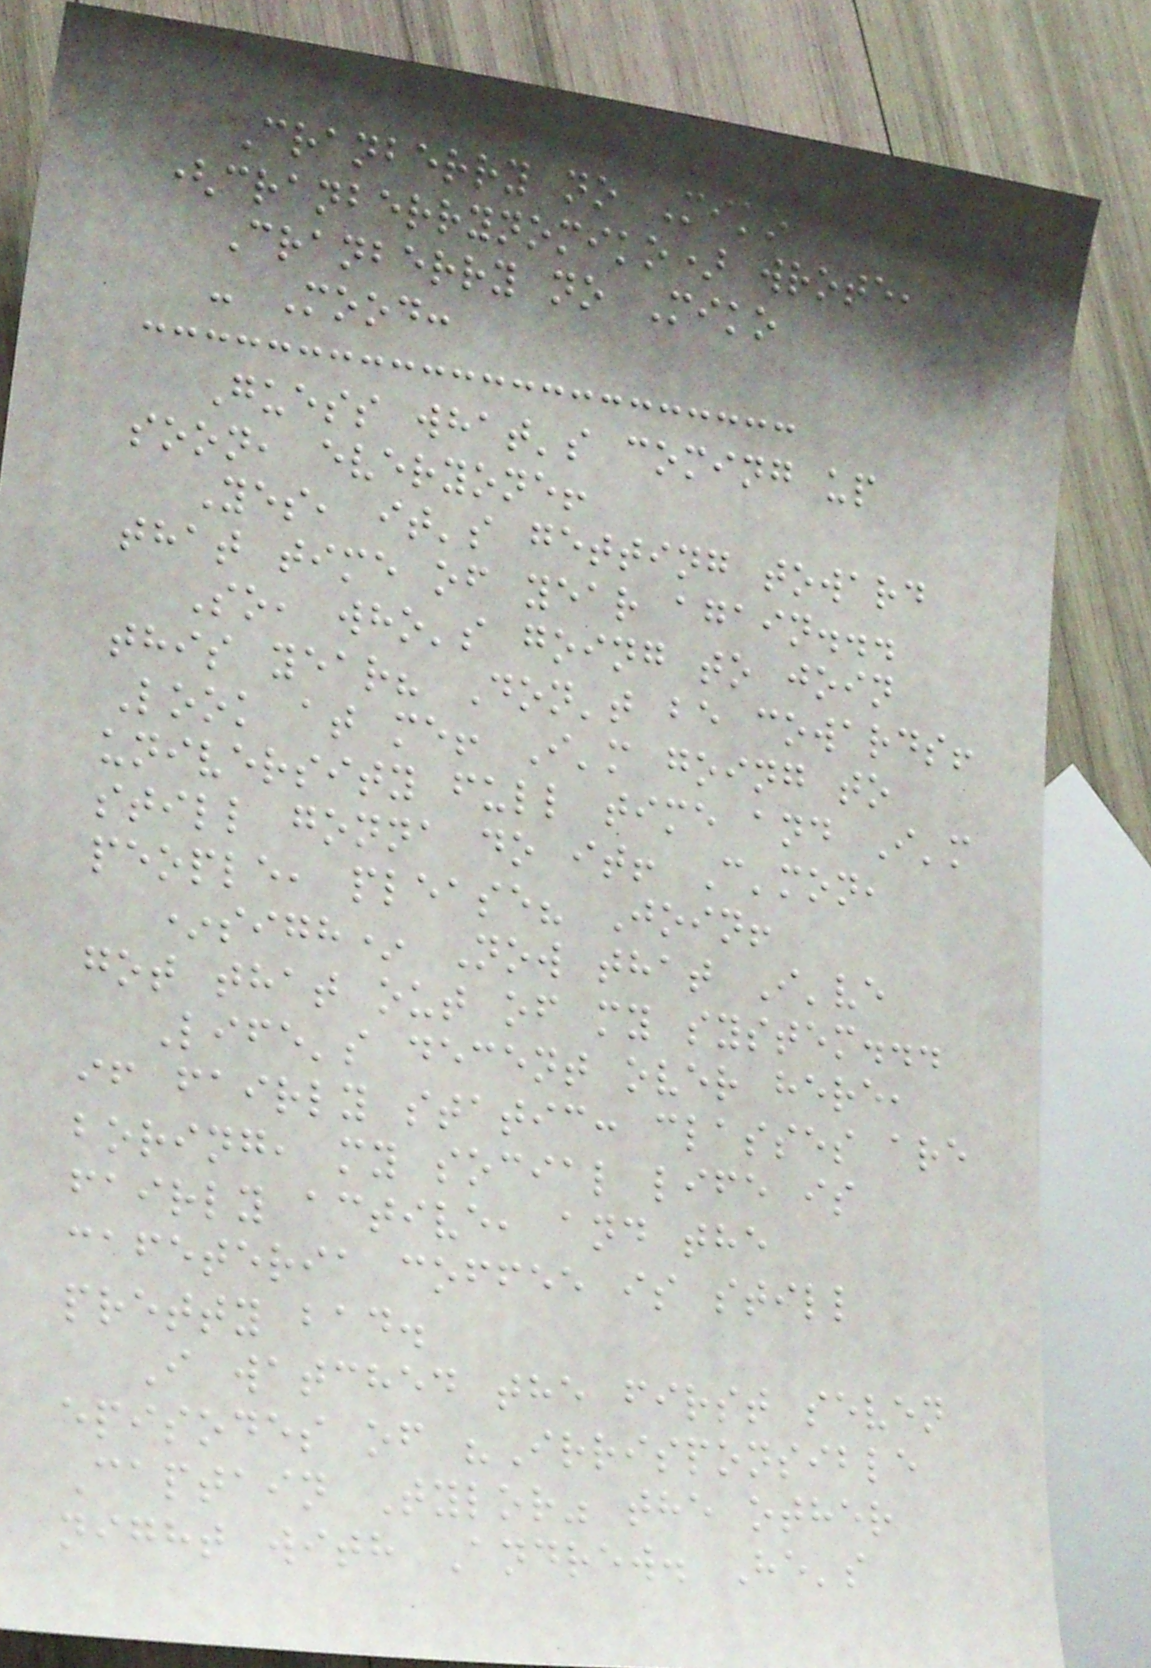Cranberry no Miko
(cranberrynomiko) wrote,
Cranberry no Miko
- Mood:
Guess what's coming up
soon, everyone!
Yes, it's getting toward
that time of year again...
So, who's going to join
this year? Don't be cowards!
Look at me! I'm going to
university full time and I'm
still gonna do it! C'mon,
people, please? Join!
*sigh* Now that I've
got that out of my system...
Life's decent over here,
if fairly static: classes are
boring, my social life is
fairly active, and the
cafeteria coffee is still
pretty bad.
I watched the first seven
episodes of "Irrisponsible
Captain Tylor" the other
night with Andrew. He's
